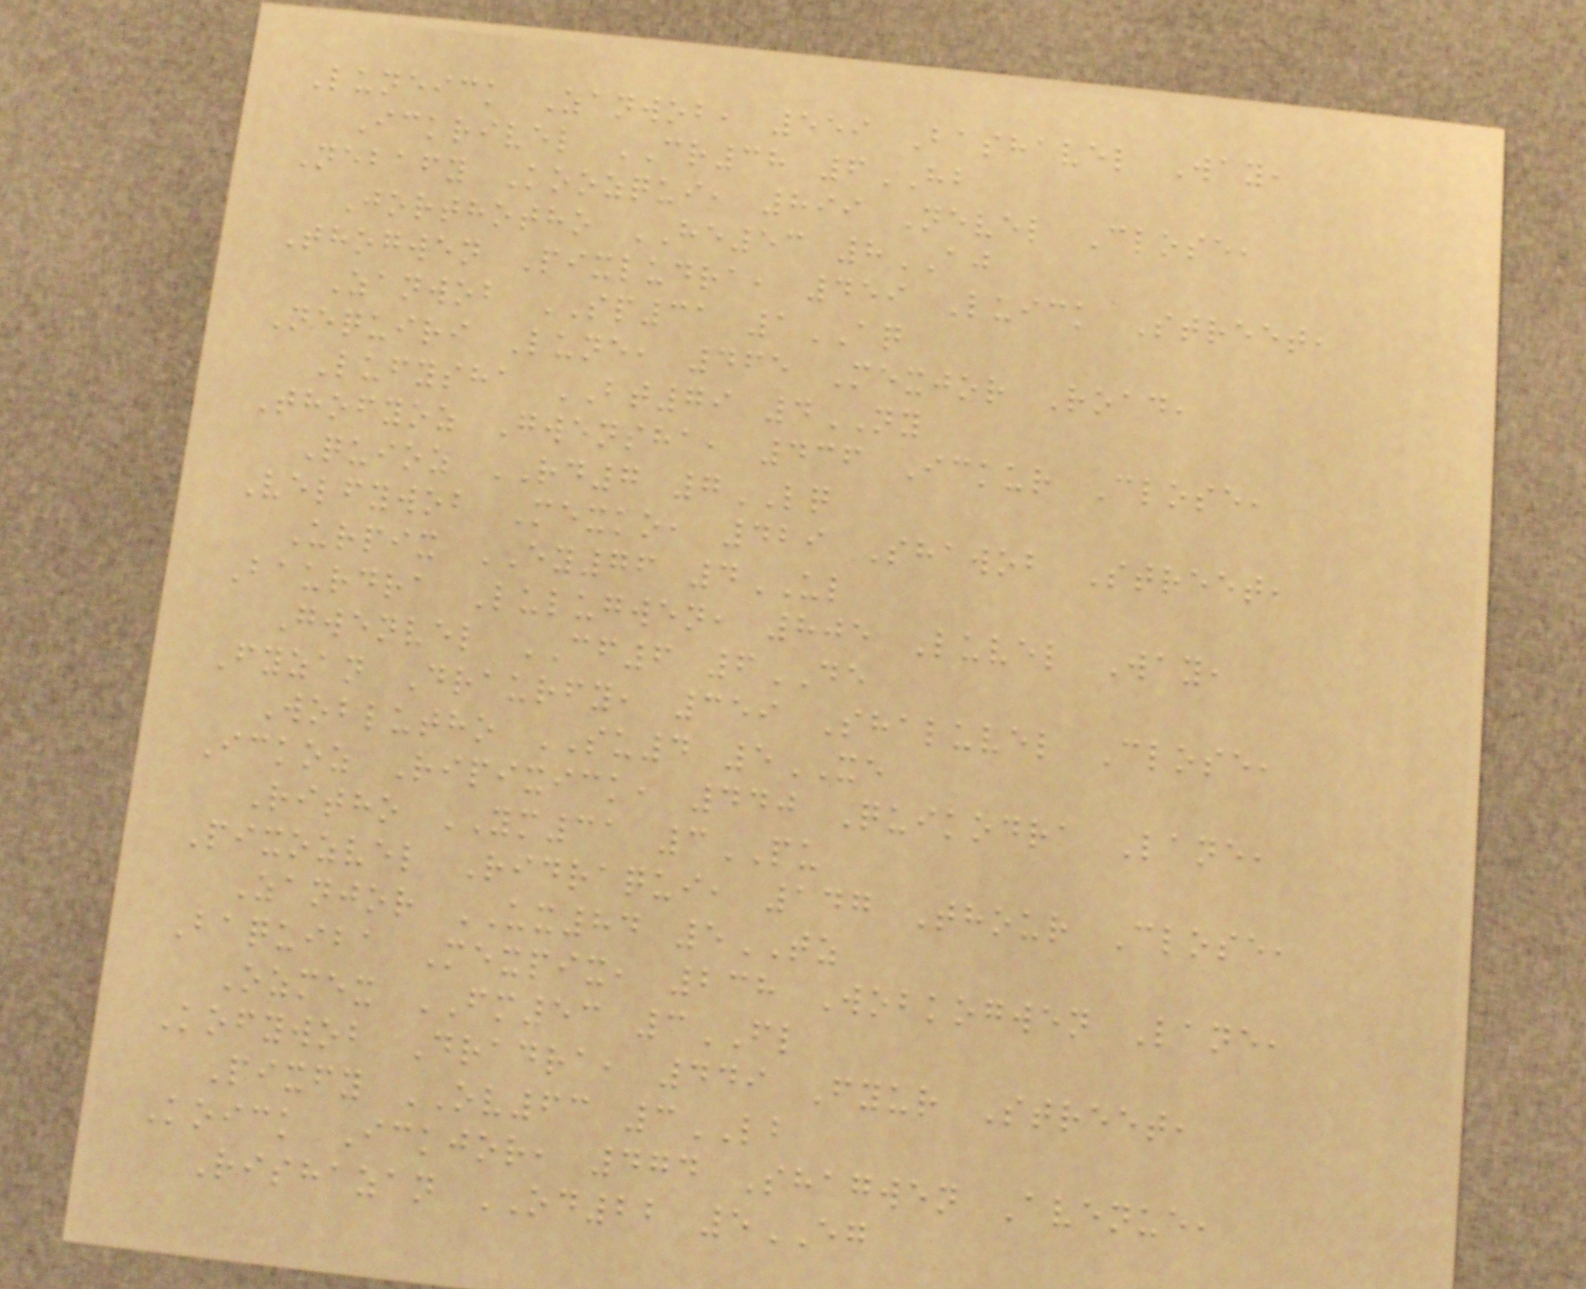Luneick Zanwob, 559 Bashavel Way,
Ickrivel CR38 6HB
Nebafy Koozqui, 899 Nevel Close,
Jorthotho HE53 8AJ
Thogwen Pixludra, 459 Luick Street,
Zanwob SP31 1AQ
Nequiri Lune, 465 Mexjor Road,
Lufysha BT79 4NY
Thofyoz Gwensha, 436 Ickur Close,
Quioz RD7 7LQ
Velfywob Mexko, 429 Shawob Street,
Urpix EY76 4UL
Baurdra Lulugwen, 805 Luvel Way,
Gwenvel CF6 6DE
Fyzan Draurfy, 359 Shaluvel Close,
Woblutho SU4 5XE
Ickoz Ripixick, 440 Quikodra Lane,
Ritho YM31 3PU
Pixozvel Ridraqui, 147 Thour Close,
Zanjor UX84 5TZ
Baquiba Mexpix, 238 Wobkogwen Lane,
Ozmex FM53 3FL
Kofywob Dradra, 449 Fyur Street,
Pixfy OV63 3LB
Koick Ickjor, 474 Shagwen Avenue,
Rishazan OD22 5EG
